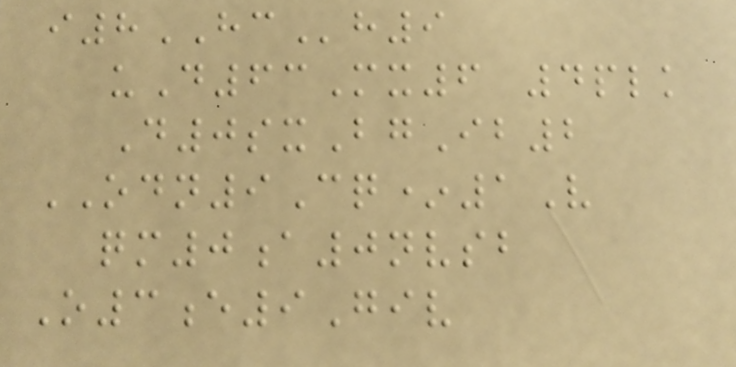i8HCh9
uD63Mx6 4plk
D0sxBgIb2
ODN9Cq*1V
qm0a0nvsb
O3e9Giv
